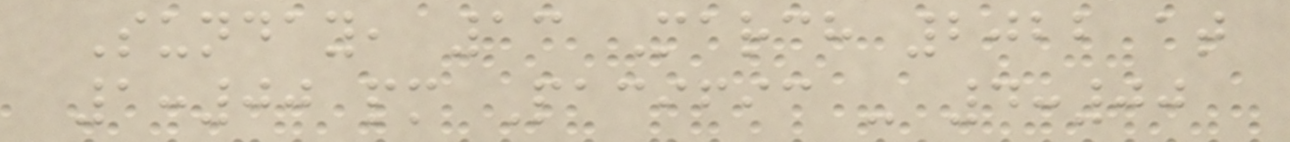Sunday, 13 March 2022 at
1:00 pm Pacific - 4:00
